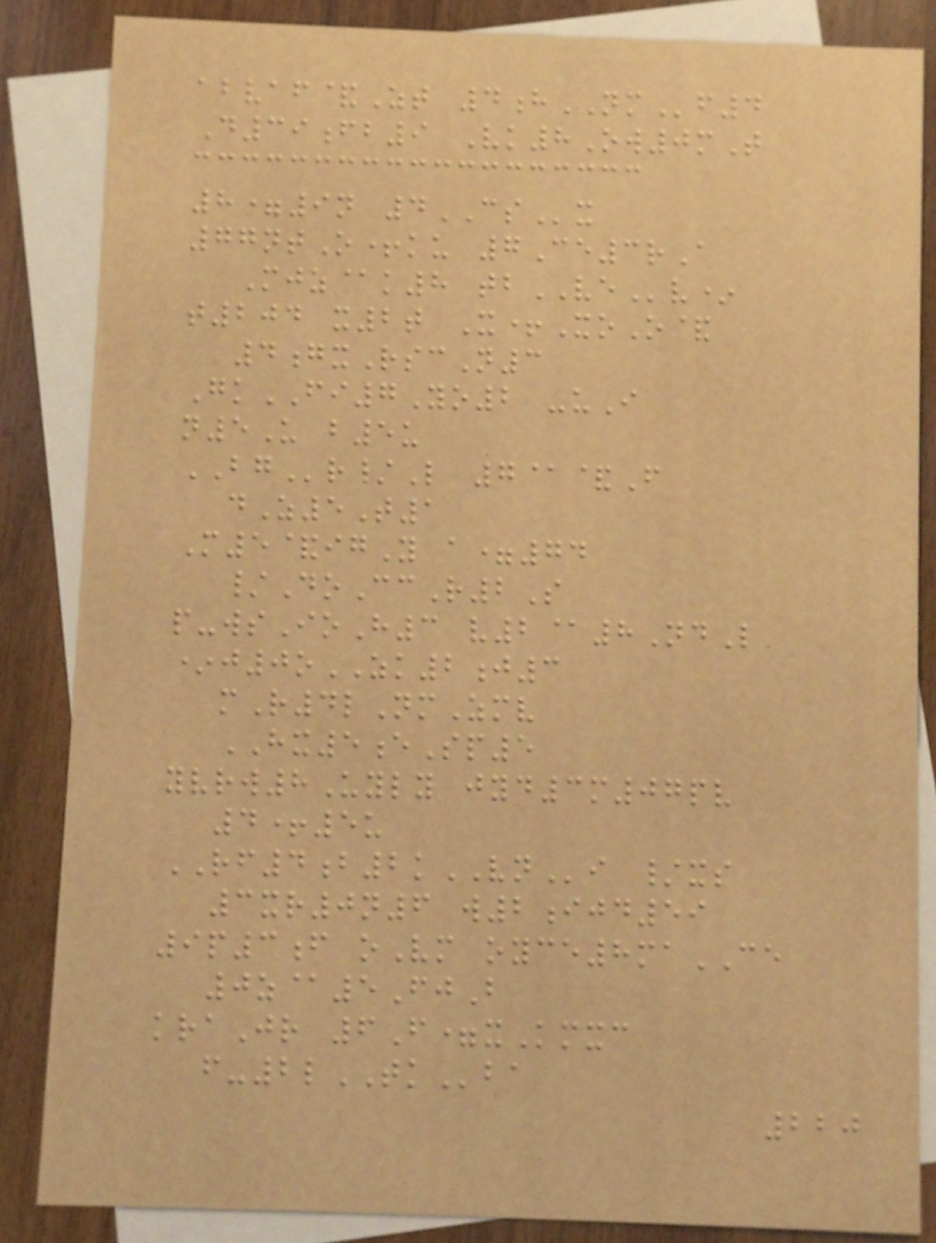abvaf&Zt 4hNMf4
D39fb9 Vk8Ow0mT
8=9n 4CSx
77ntO+ku 7Ce3rA
Mjz@k8 tbVEv*
t204 x2t X+XoO&
4gxRscN3
GkFI7Yo2 -uI
n5U b5u
BGr/L 7@&F
dZ5T1
M5&igY a=74
/DoCcR2S
p-wsIoH3 v2@8NdL
*j0oZK2j3
mR4lNmZmv
HX5eSp5
yvrw8Uyly jyd3m07pv
4+5u
RF4b2kVNi /xs
3xr0n6 w2ijd59
9p3f oVm oyce8maCE
0z@5FjB
kraJr 6F=xKmxc
f-2lTKba
220
